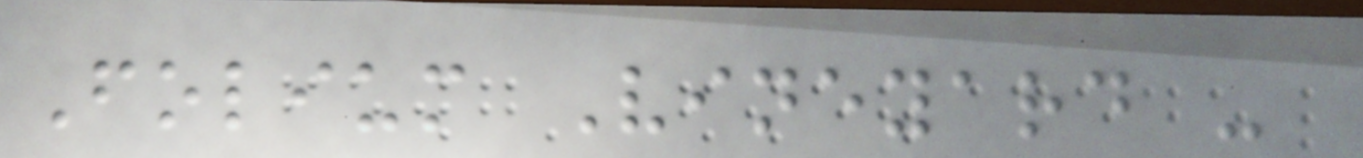Folium Vineyard -
